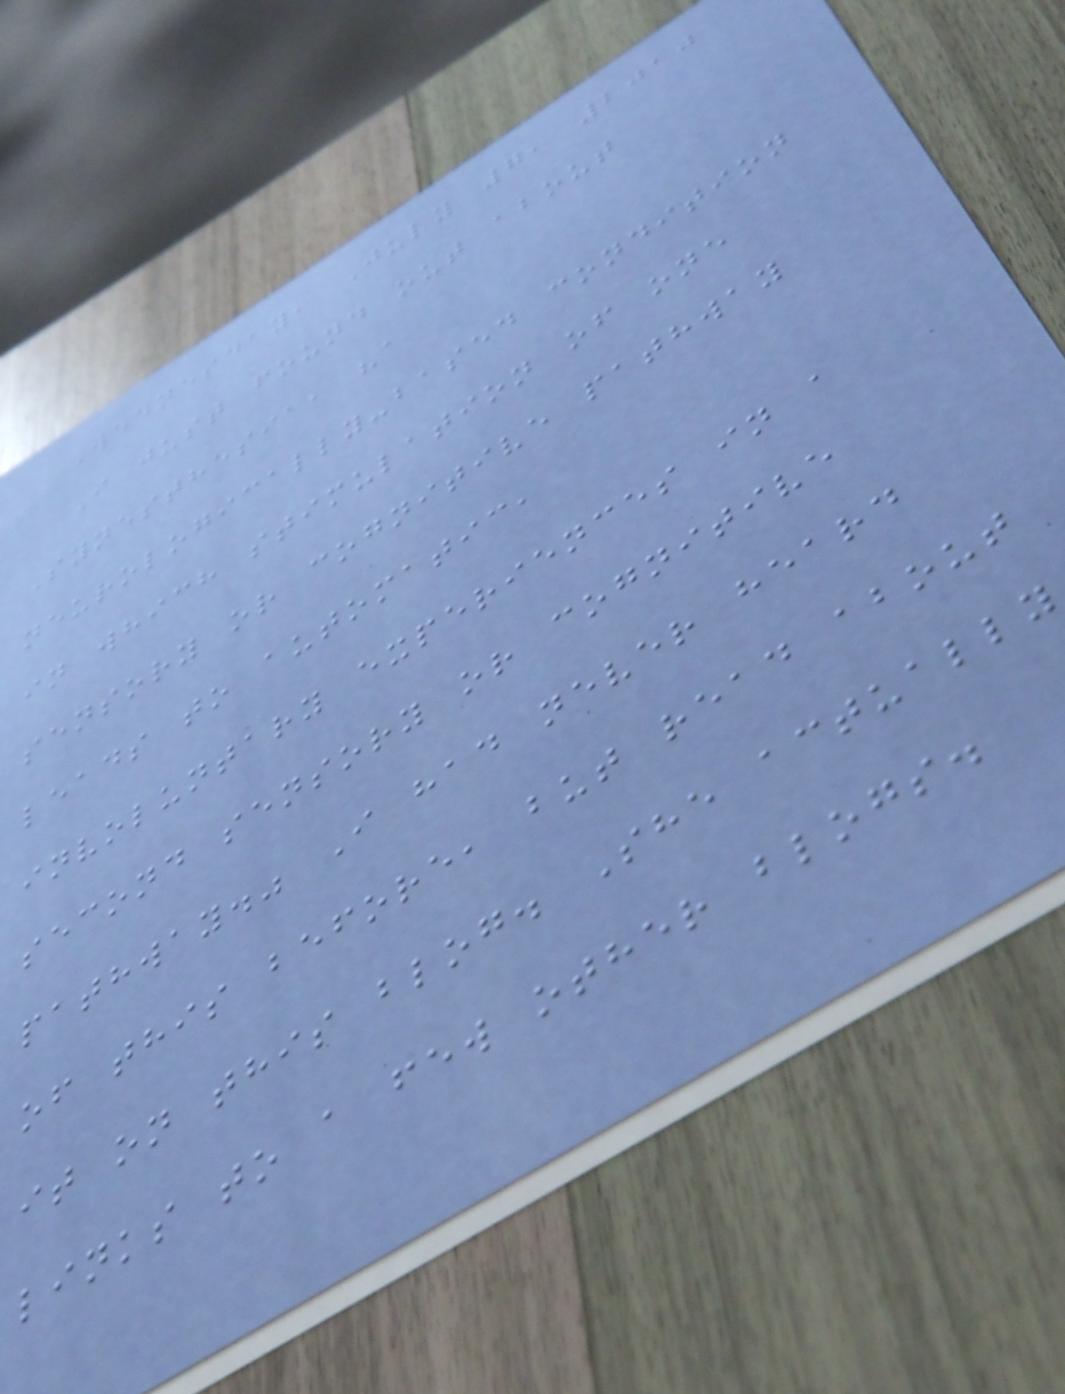Wednesday, July 7, 2010
I just found out about
Synesthesia, "a
neurologically-based condition
in which stimulation of one
sensory or cognitive pathway
leads to automatic,
involuntary experiences in a
second sensory or cognitive
pathway." I had never heard
of this before, but read about
it on this blog. She actually
links to a few other blogs.
